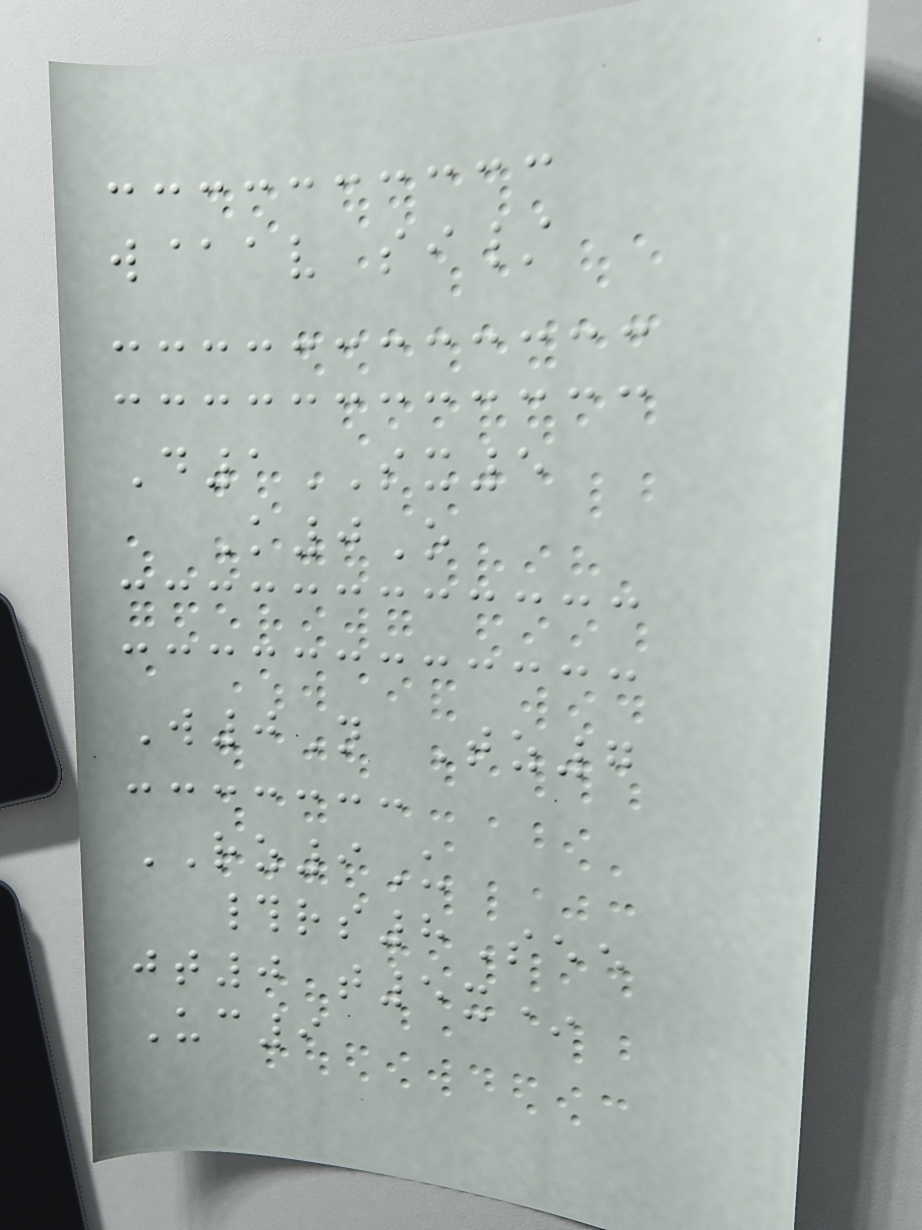w@av si/
D1SX5
K0O
W0N Tz7
RZ9U
#rs8See
jt0 t5x*
Uc9
